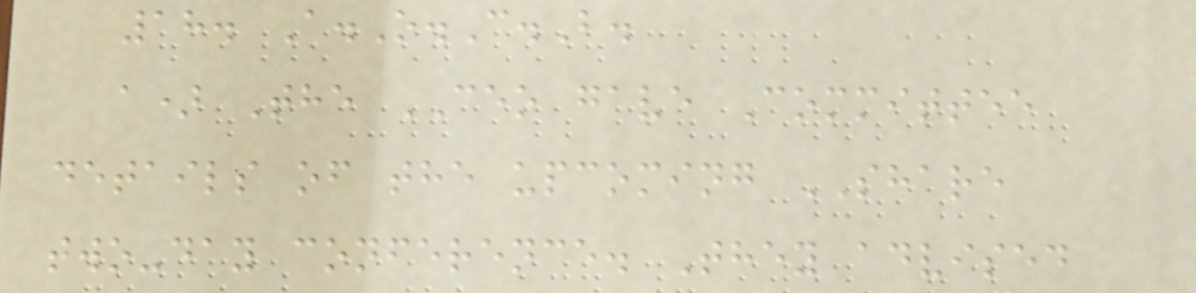18. A.O.C.B.
a) The CEO gave Committee
details of the upcoming SHARE
two-day conference. They advised
